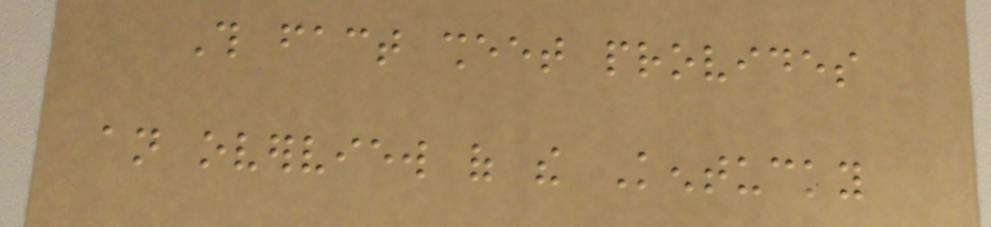This fact sheet provides
an overview of the Kentucky
